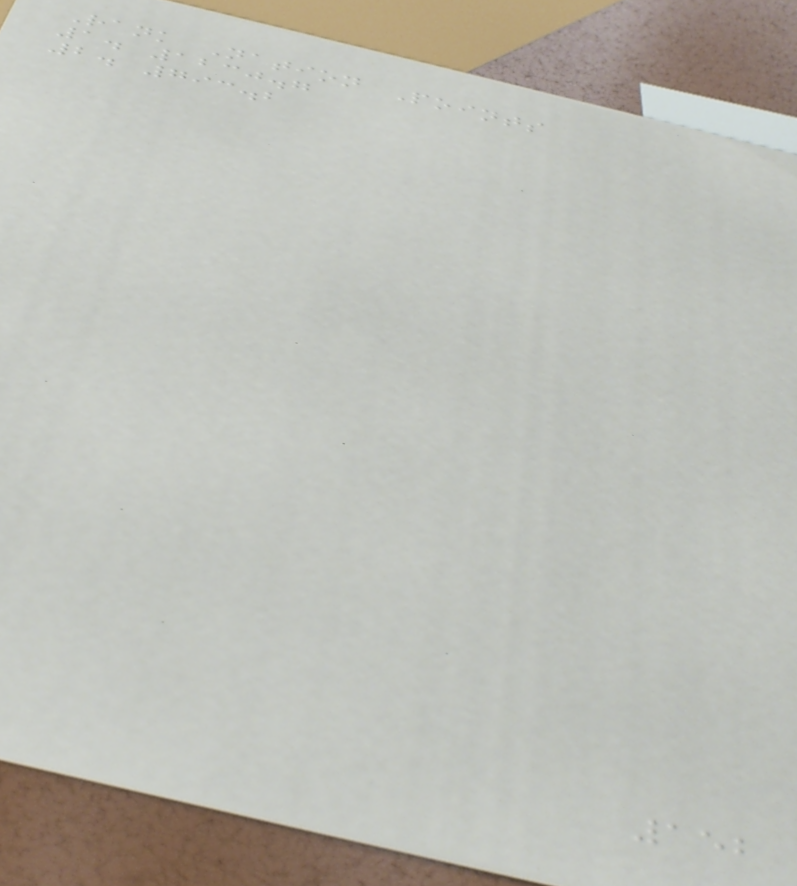Rank Nation Points
1. 1230.7
2. 793.2
152
